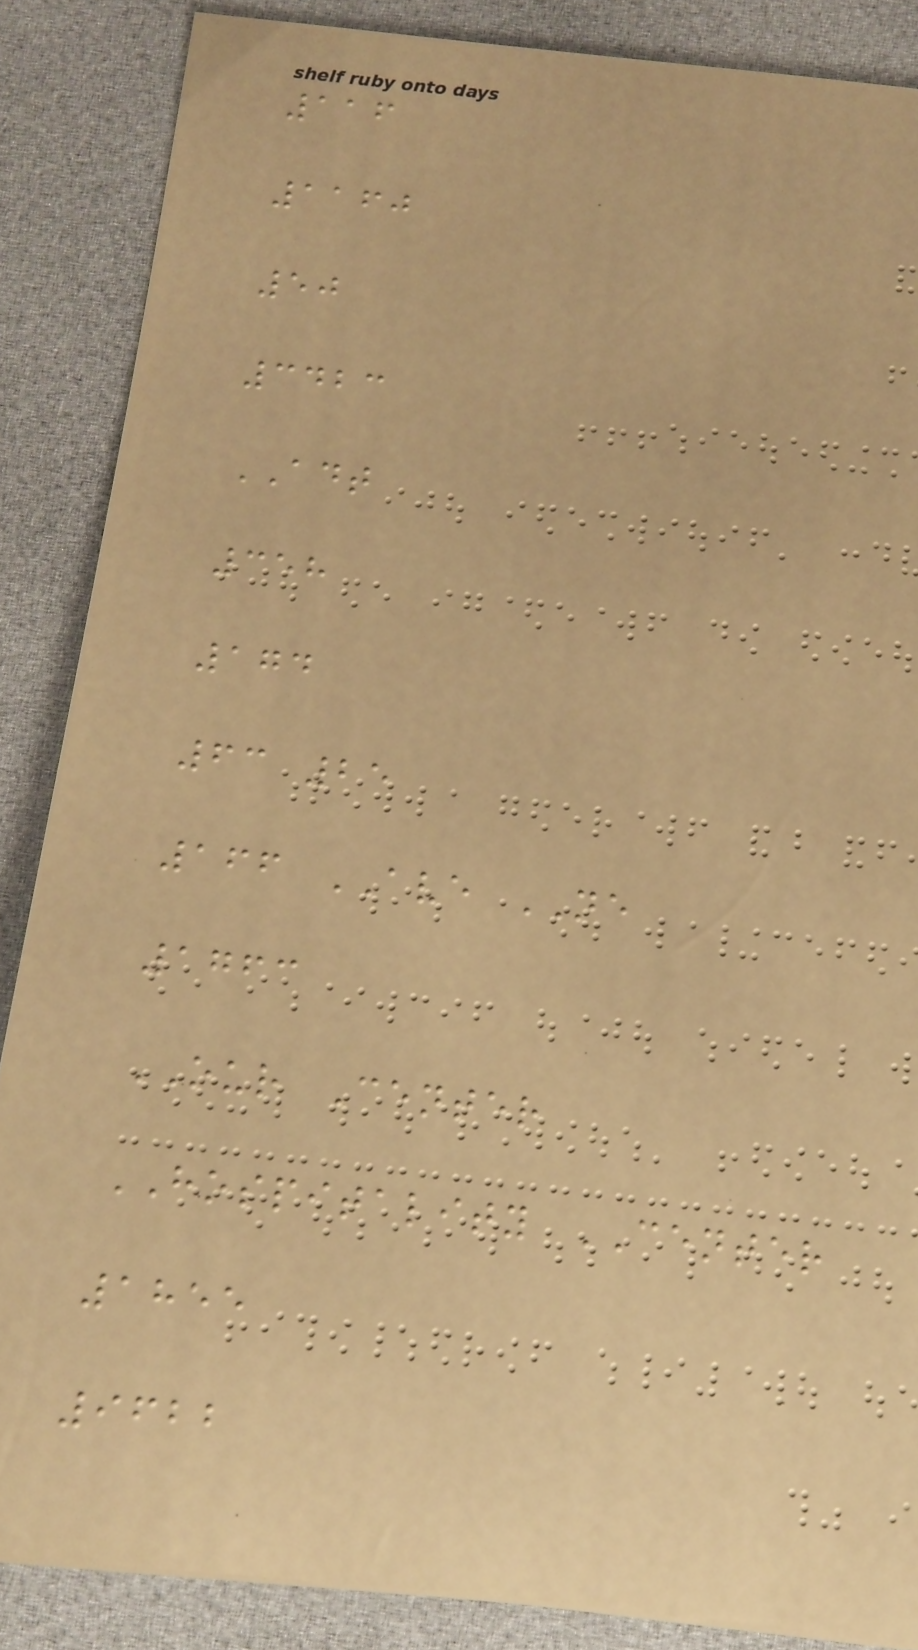116
1160
50
3423
ADT
358
174
63 25
166 AVE NE
1763
OUR Center
HOSPITALITY CENTER
1855
9622
